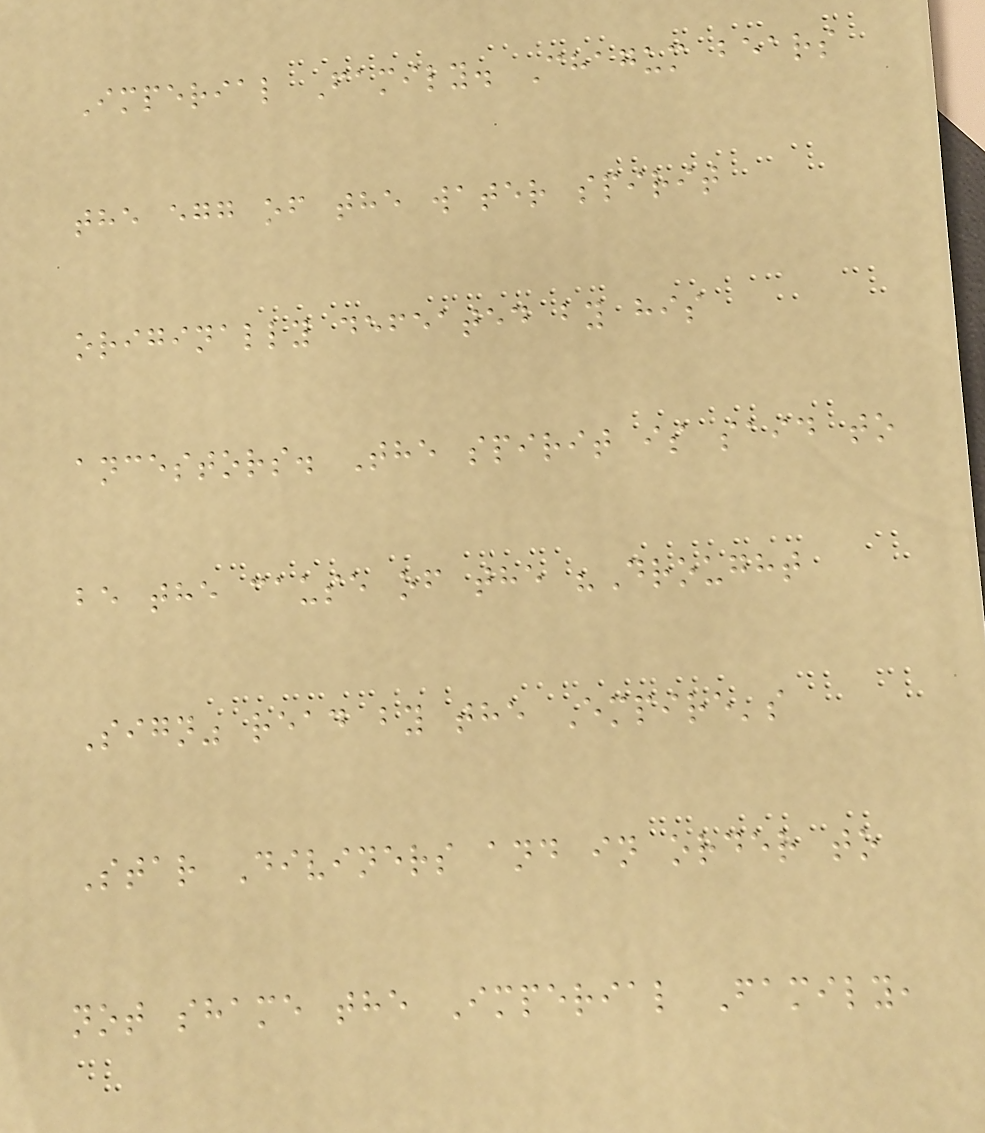Imperial Family. Chagum bears
the egg of the water spirit
originally defeated by his
ancestors. The spirit is said to
be the cause of the "Drought
Sign" read by the Empire's
Star Diviners and in order to
not shame the Imperial Family,
